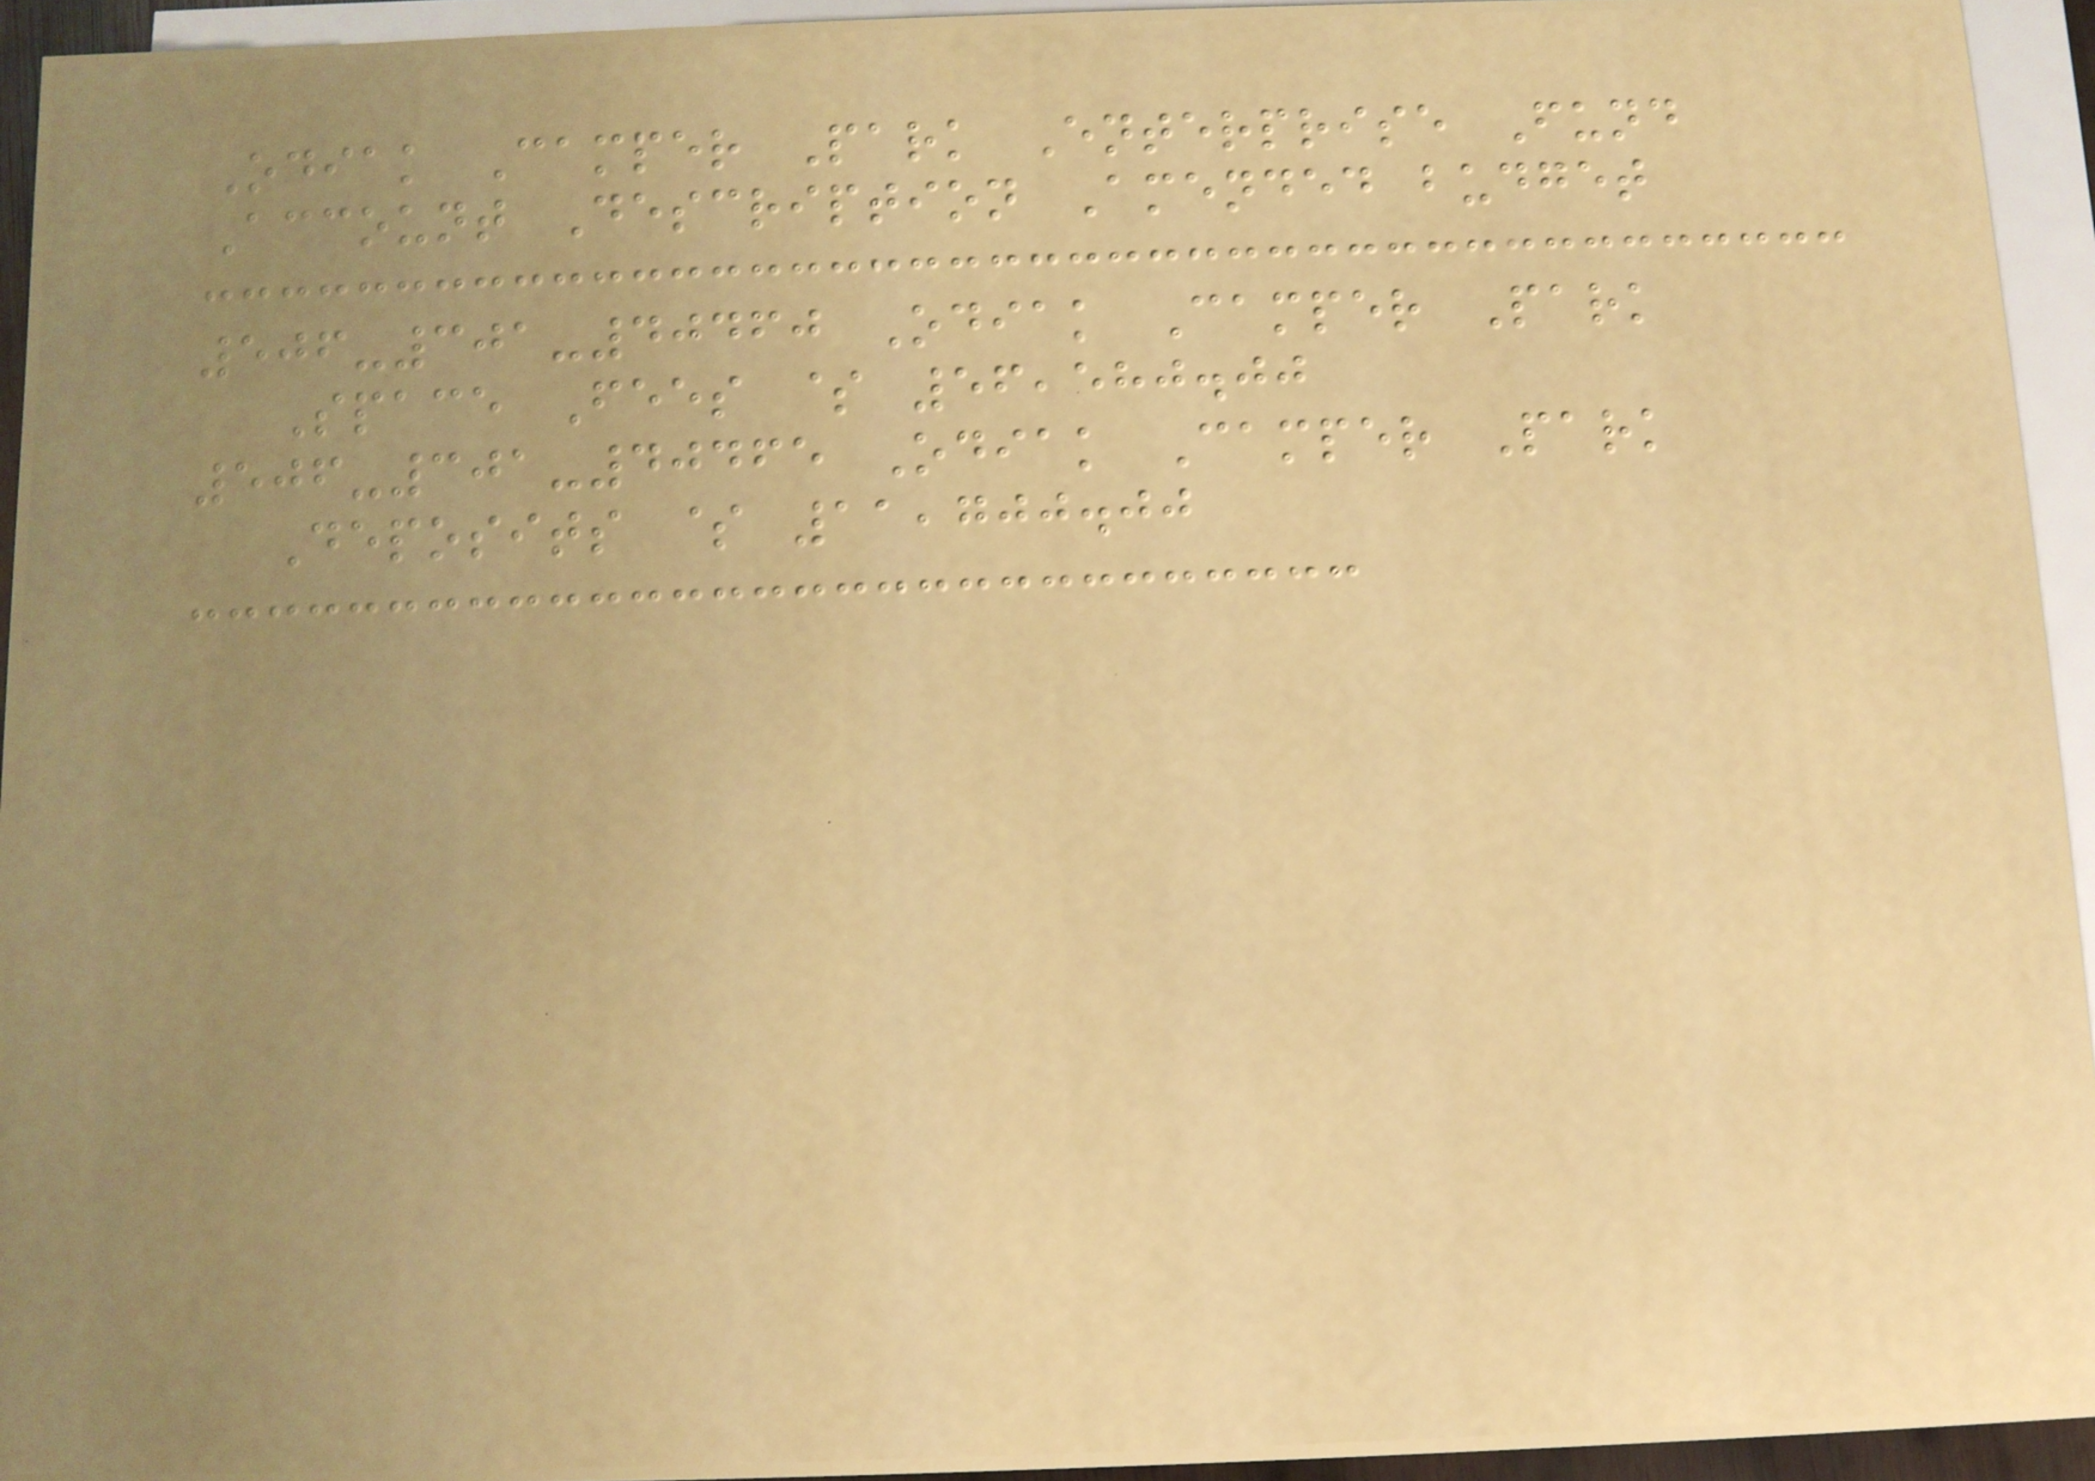Odiak Camper Park Enterprise Fund
Account Description Amended budget
506-301-40460 Odiak Camper Park
Space Fees $ 56,580.00
506-301-40465 Odiak Camper Park
Deposits $ 11,700.00
